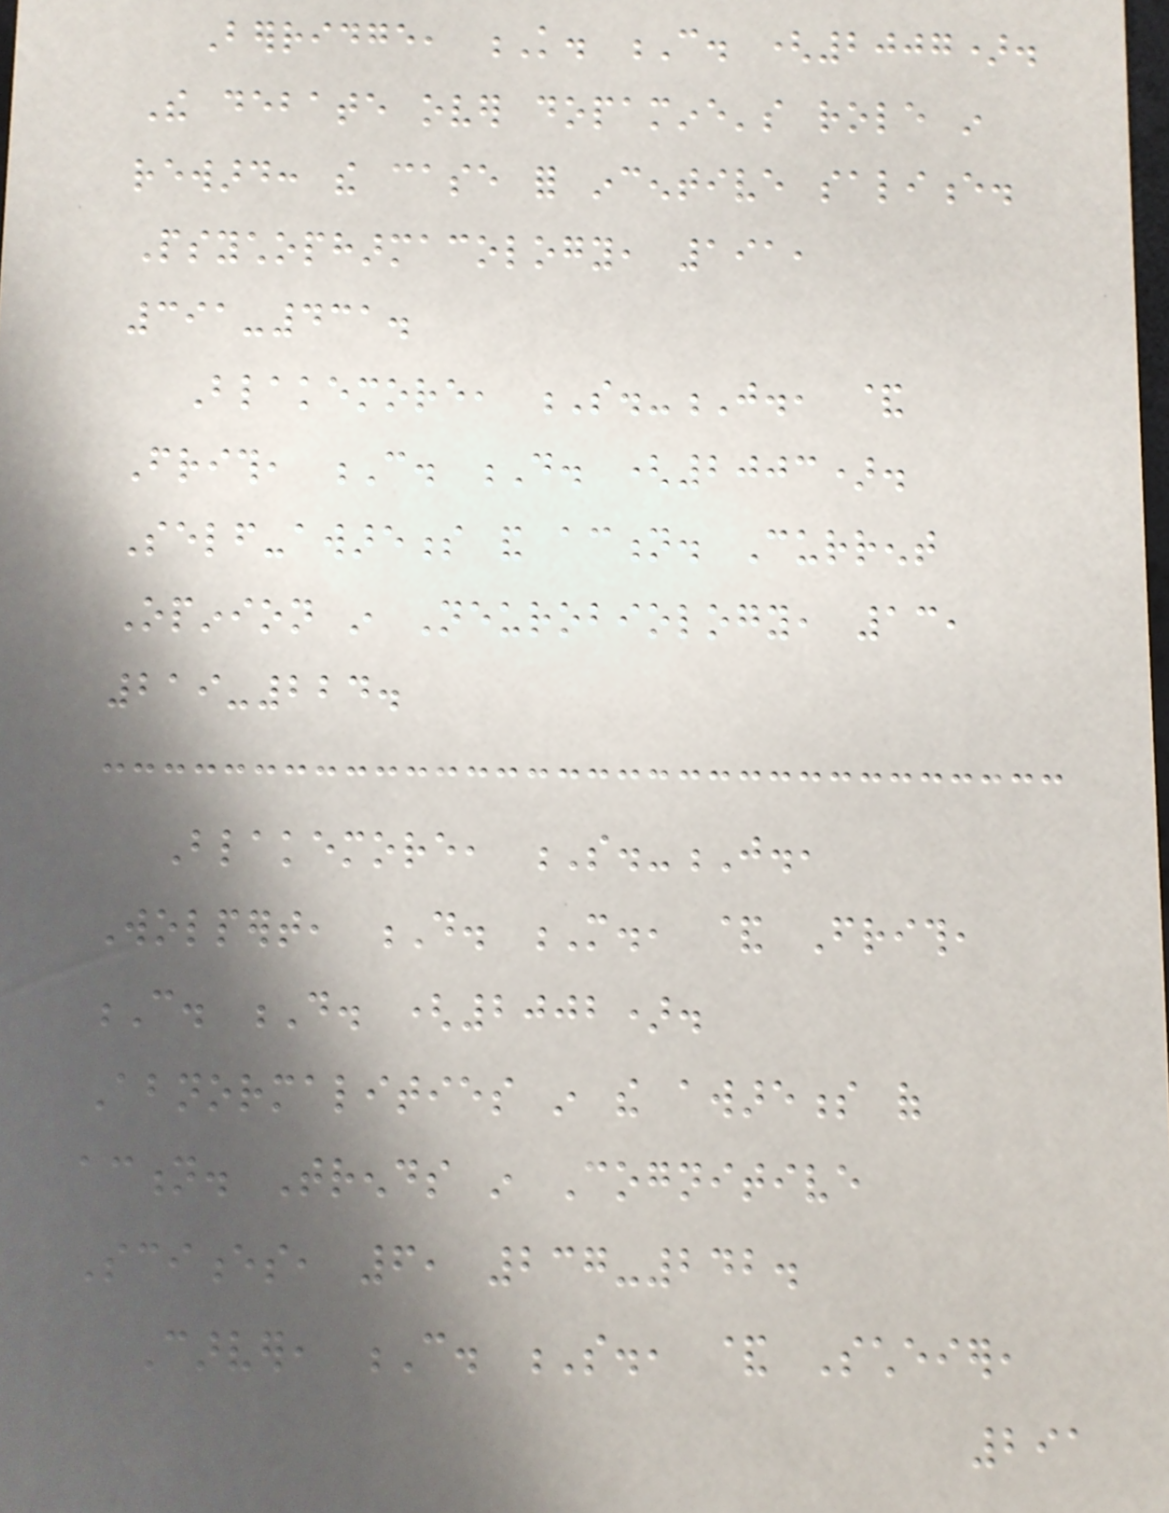Berridge, K. C. (2007).
The debate over dopamine's role in
reward: the case for incentive salience.
Psychopharmacology, 191,
391-431.
Blakemore, S.-J., &
Frith, C. D. (2003).
Self-awareness and action. Current
Opinion in Neurobiology, 13,
219-224.
Blakemore, S.-J.,
Wolpert, D. M., & Frith,
C. D. (2002).
Abnormalities in the awareness of
action. Trends in Cognitive
Sciences, 6, 237-242.
Carver, C. S., & Scheier,
291
